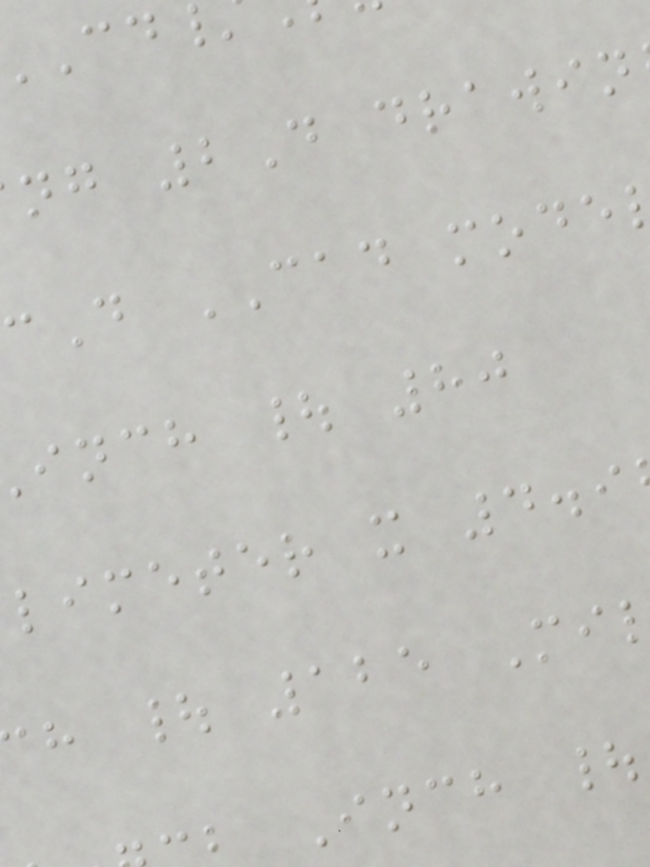ng 2D drawin
D CAD mode
inch | 80
limeter x 4.9
h | 125 Mi
Inch |
